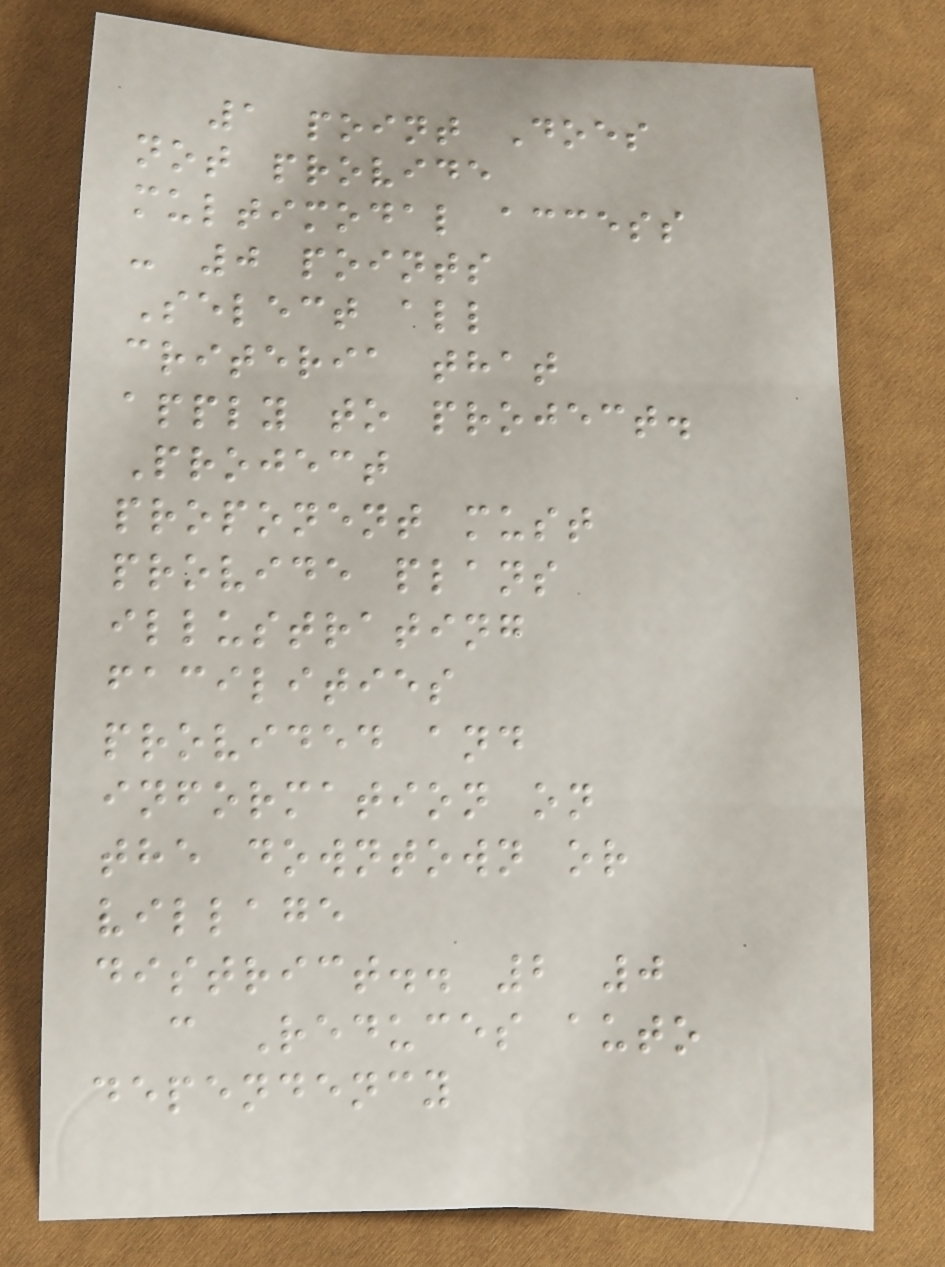1 point Does
not provide
multimodal access
- 0 points
Select all
criteria that
apply to project.
Project
proponent must
provide plans
illustrating
facilities
provided and
information on
the downtown or
village
district.. 2 0
c Reduces auto
dependency
